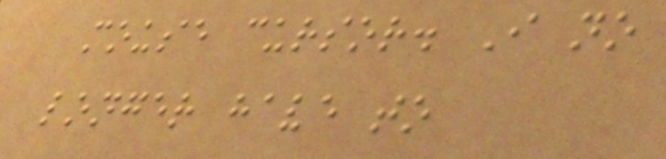mouse cursor. I no
longer have to
